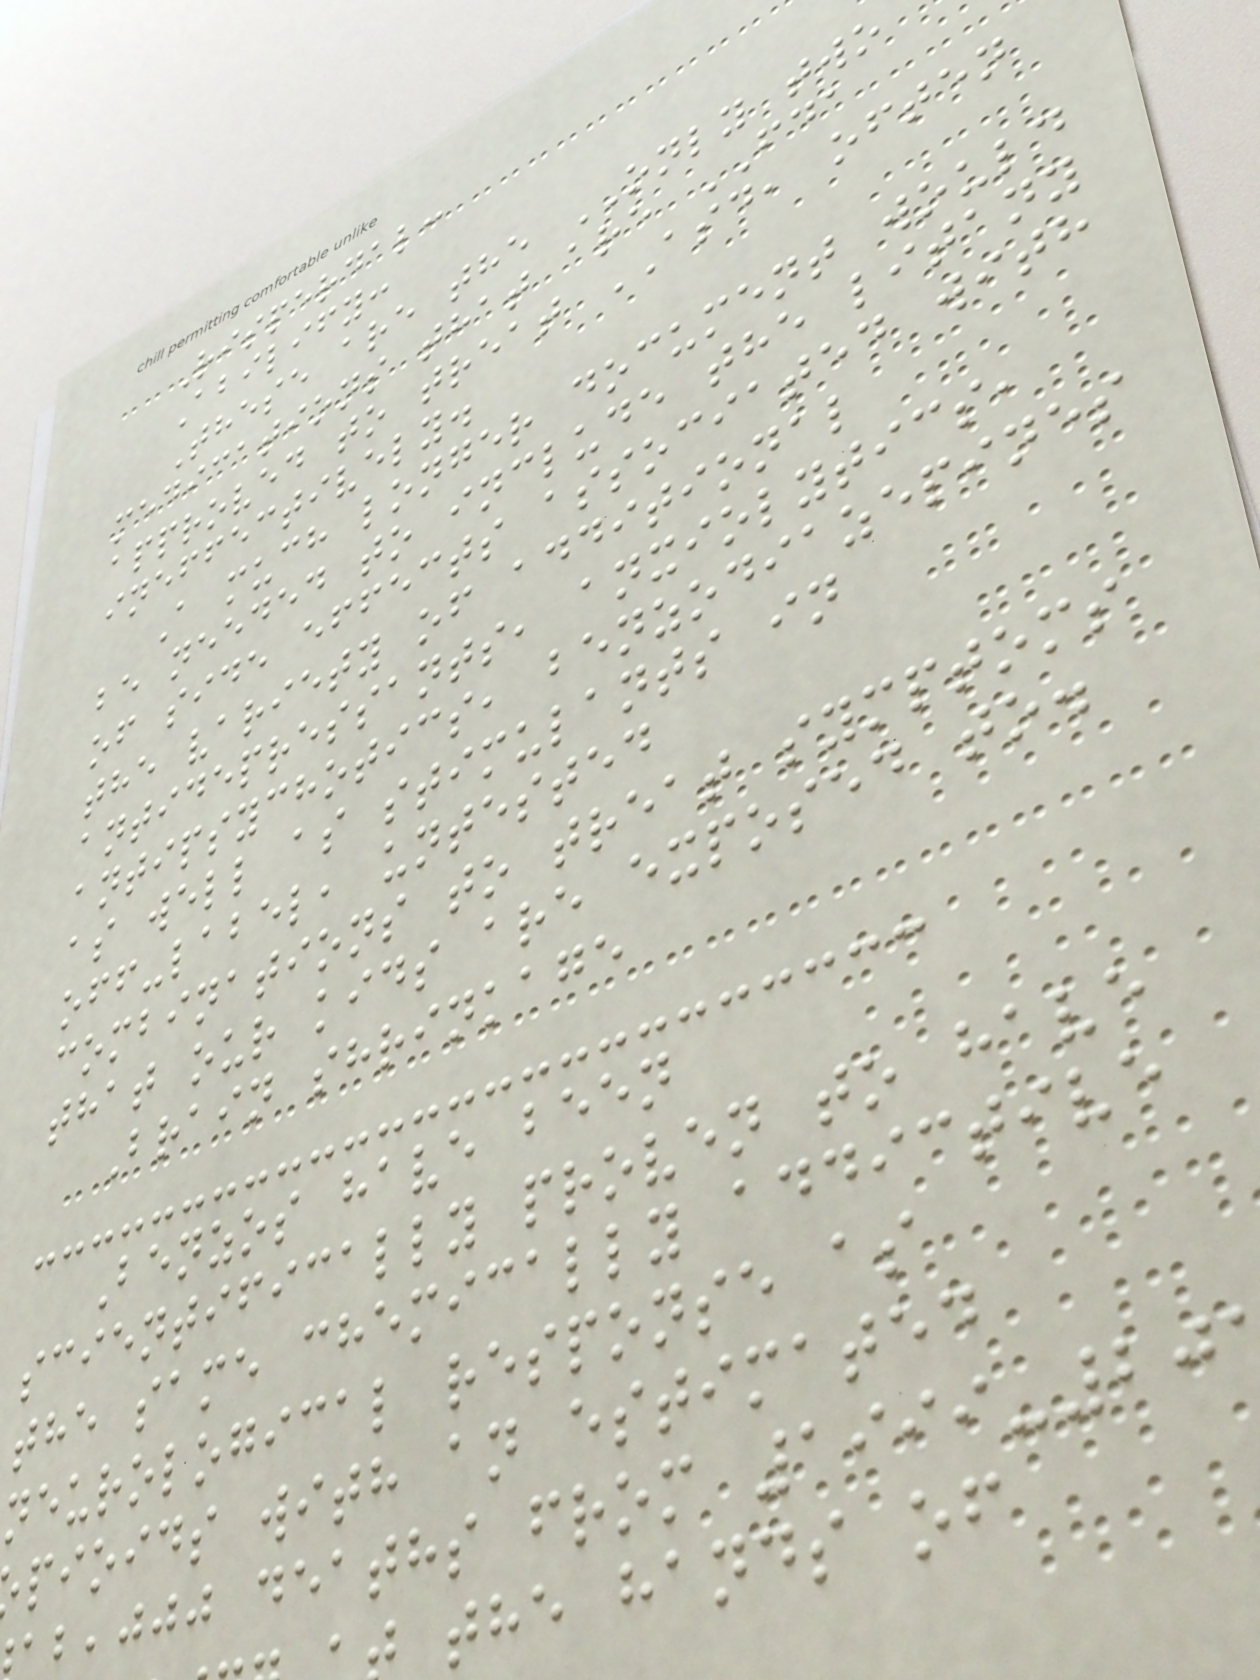Risperdal:
Abilify:
These are the ONLY two
medications that are FDA
approved to treat ASD, often
ineffectively.
A much longer document would
be needed to include the litany
of side effects associated with
the variety of additional
antidepressants, anxiolytics,
antipsychotics, benzodiazepines
as well as stimulants in
off-label, untested
combinations to treat symptoms
that our kids are exposed to.
Brain shrinkage
Benzos have been
scientifically proven to have
the same chemically addictive
neurological response as
pioids with an estimated
,jjj deaths from 1999-20
the hands of
